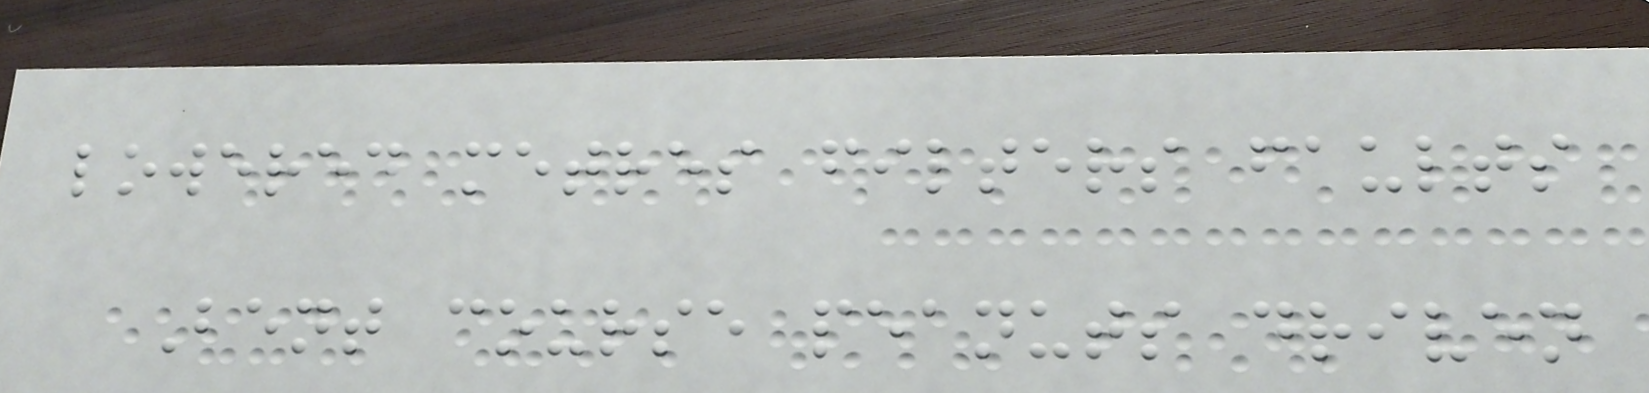lowered metres filters faults
Bent course peanuts driven
